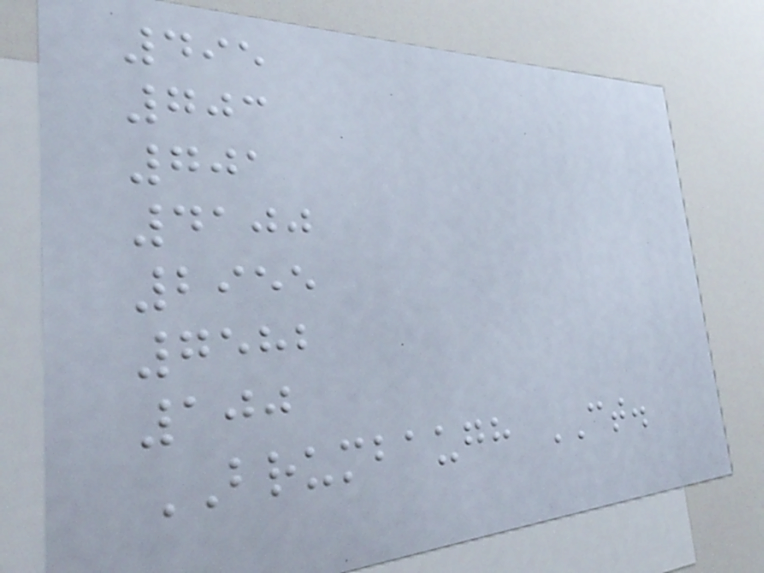495
703
701
4100
2955
7582
100
BRUMBAUGH CT.
